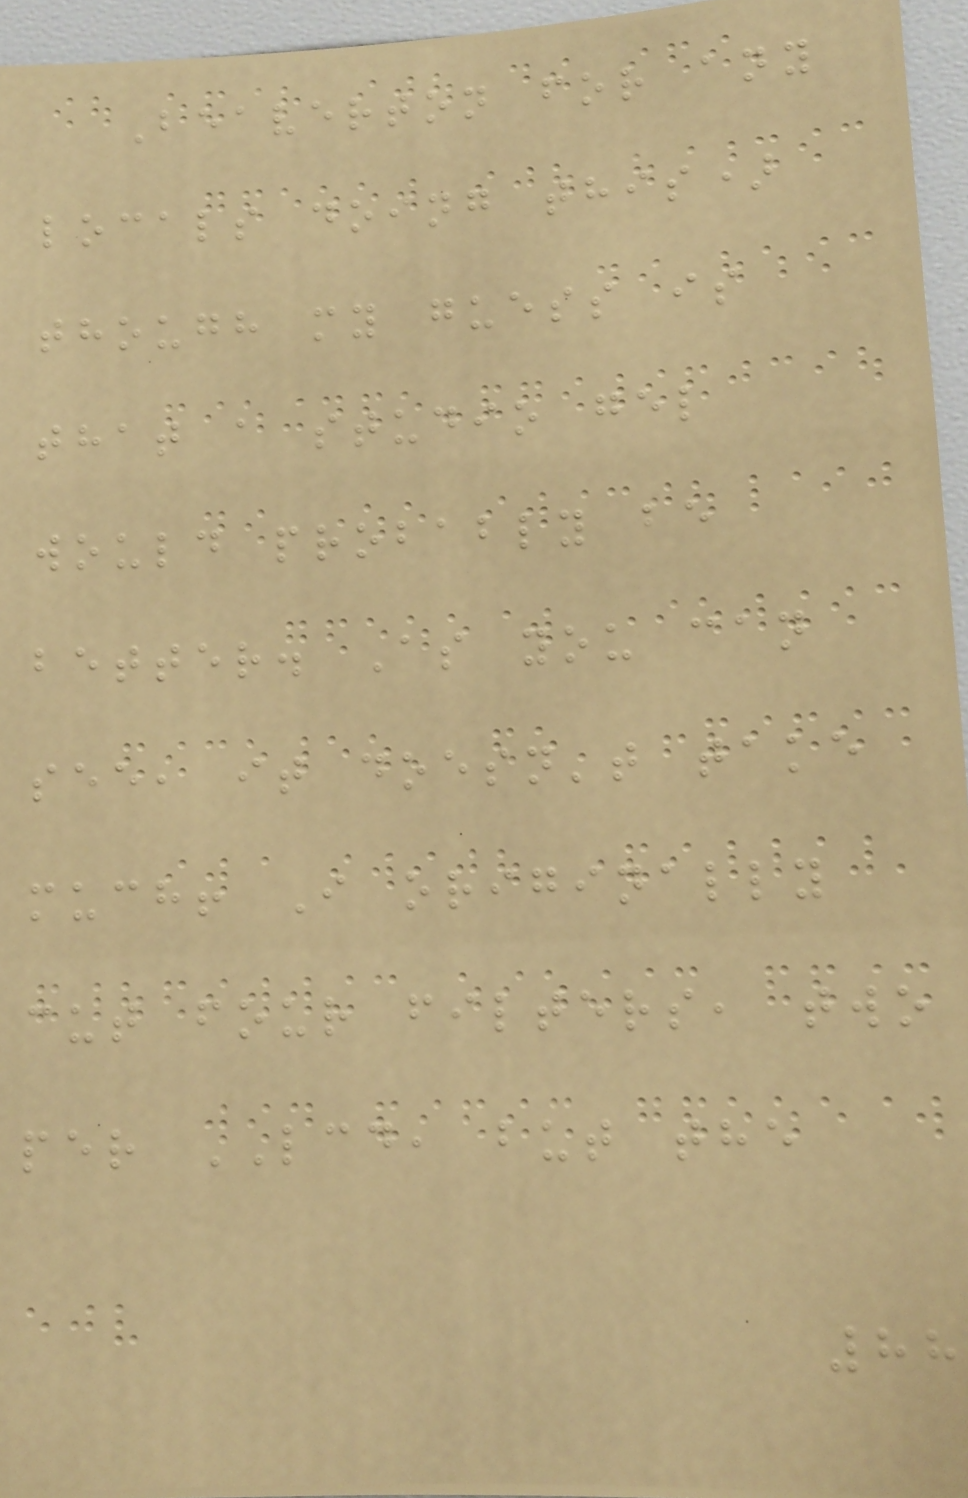Beaverton for any
locals doing this)
though my guess is
that a studio gel
would probably be
better. As you can
see, it doesn't take
much! I originally
cut four filters, two
per LCD, but the
88
